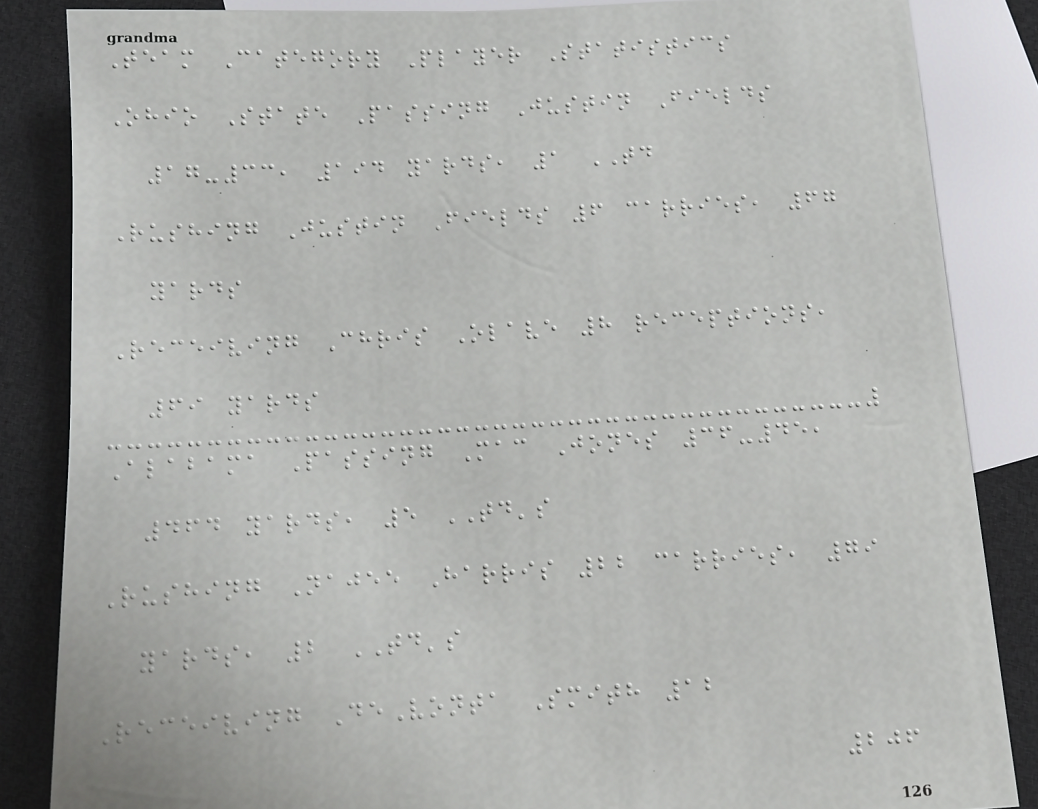Team Category Player Statistics
Ohio State Passing Justin Fields
17-33, 194 yards, 1 TD
Rushing Justin Fields 6 carries, 67
yards
Receiving Chris Olave 8 receptions,
69 yards
Alabama Passing Mac Jones 36-45,
464 yards, 5 TD's
Rushing Najee Harris 22 carries, 79
yards, 2 TD's
Receiving DeVonta Smith 12
206
